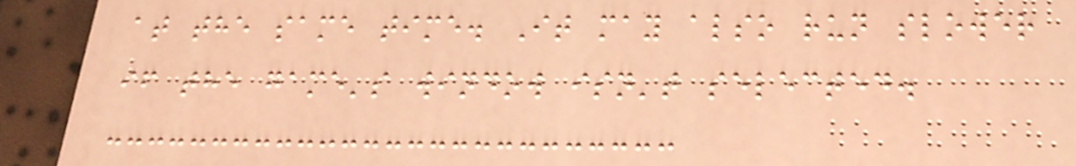at the same time. It may also run slower
if the game's window isn't selected.
